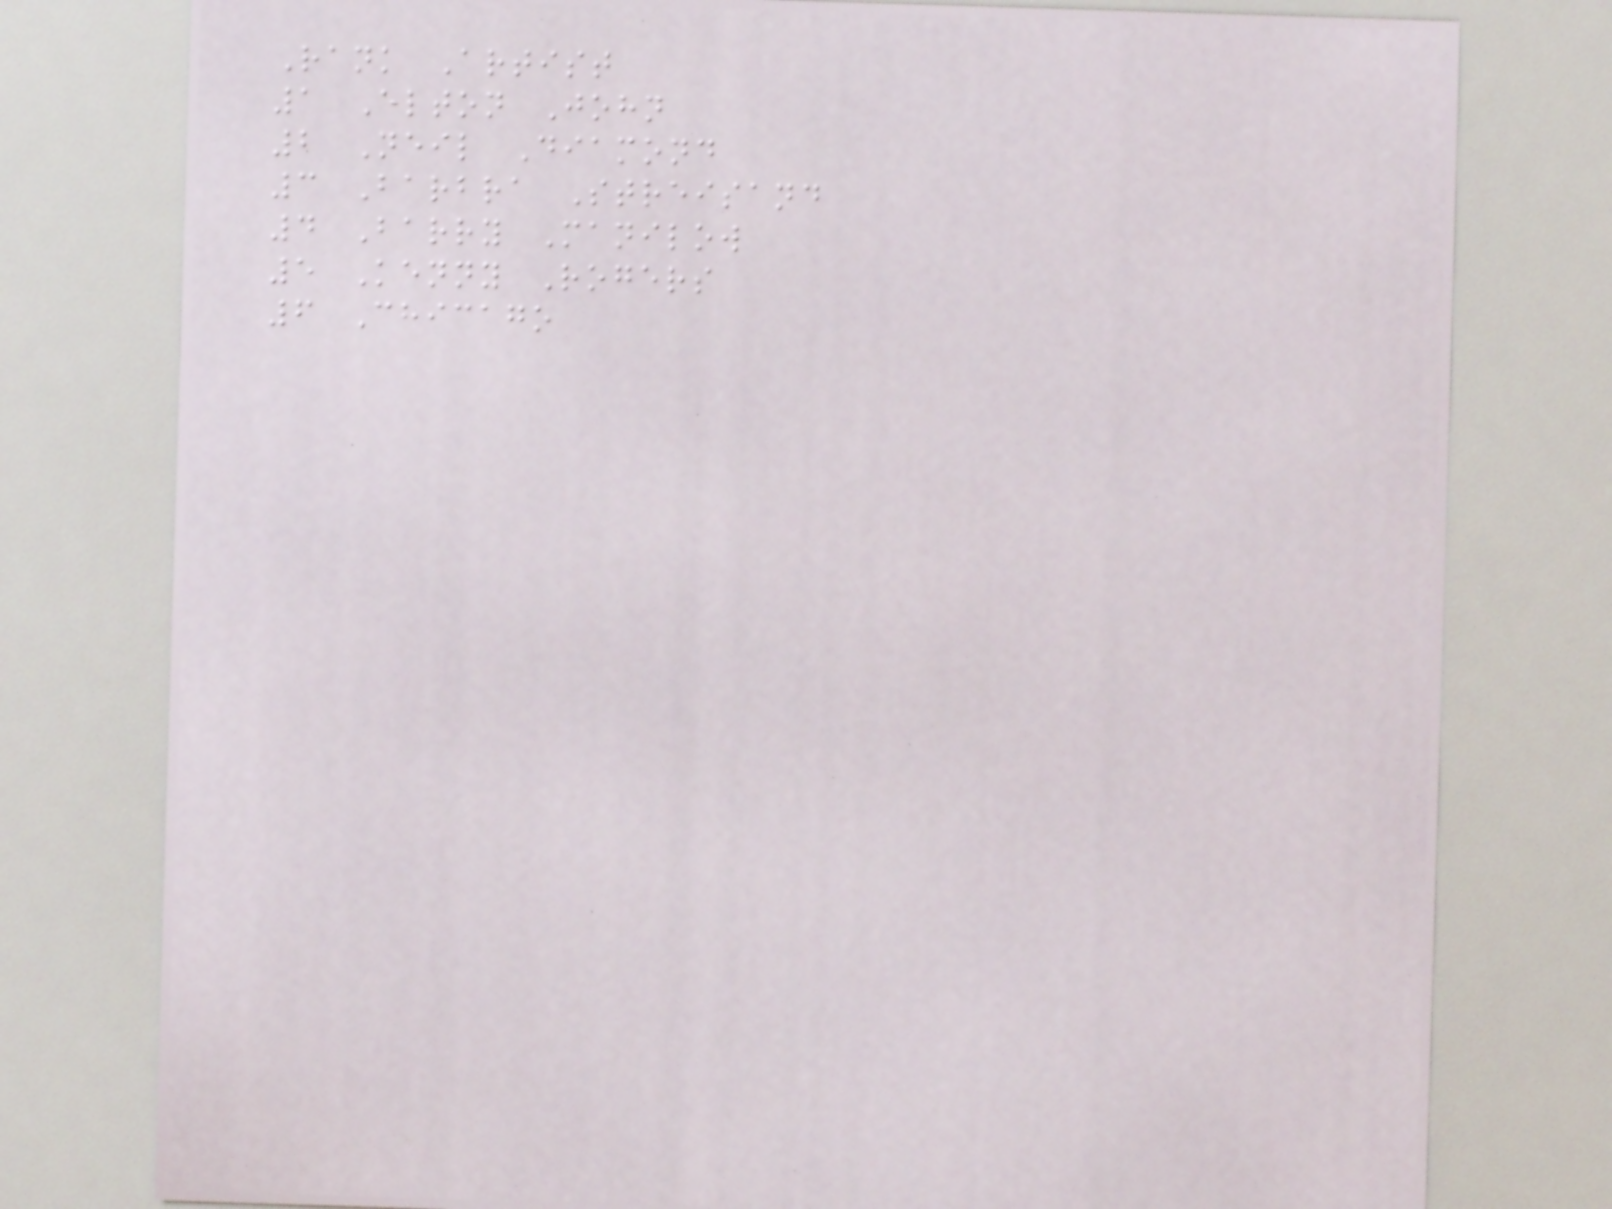Rank Artist
1 Elton John
2 Neil Diamond
3 Barbra Streisand
4 Barry Manilow
5 Kenny Rogers
6 Chicago
